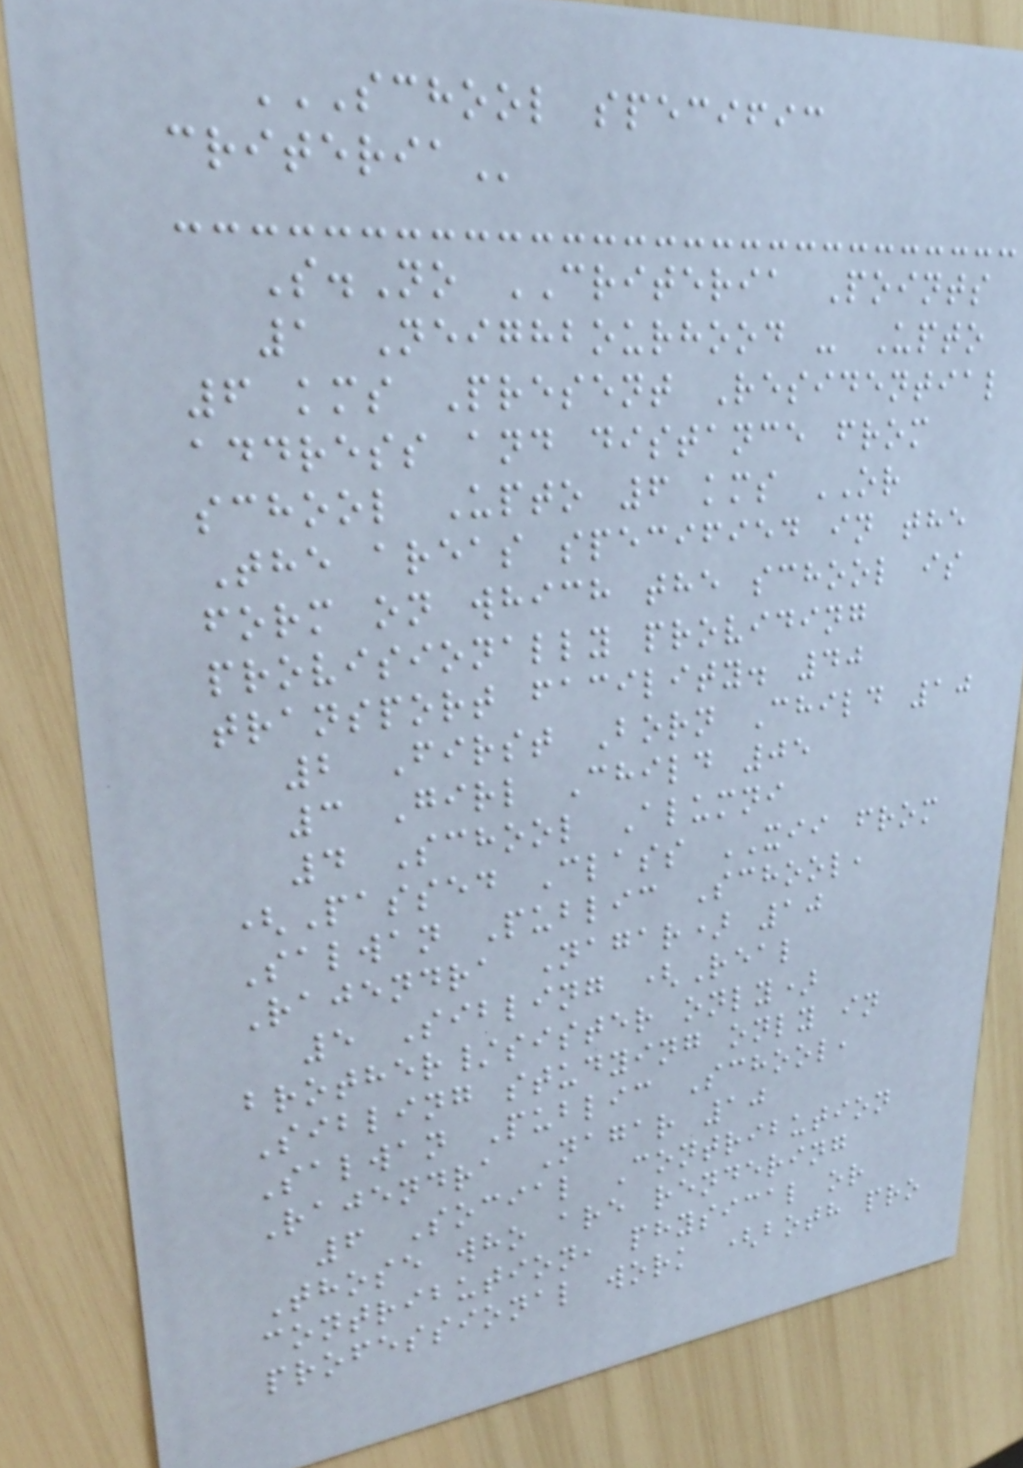SCHOOL SPECIFIC
CRITERIA
S.No CRITERIA Points
1 Neighbourhood - Upto
6 kms Present Residential
address and distance from
school Upto 6 kms OR
The areas specified in the
form on which the school is
provisionally providing
transport facility. 40
2 First Born Child 10
3 Girl Child 05
4 School Alumni
(Passed Class XII from
Salwan Public School,
Rajendra Nagar) 10
5 Sibling (Real
brother/sister only)
Sibling studying only in
Salwan Public School,
Rajendra Nagar 10
6 Social Contribution
Those who are rendering
contribution, physical or
professional work (both pro
